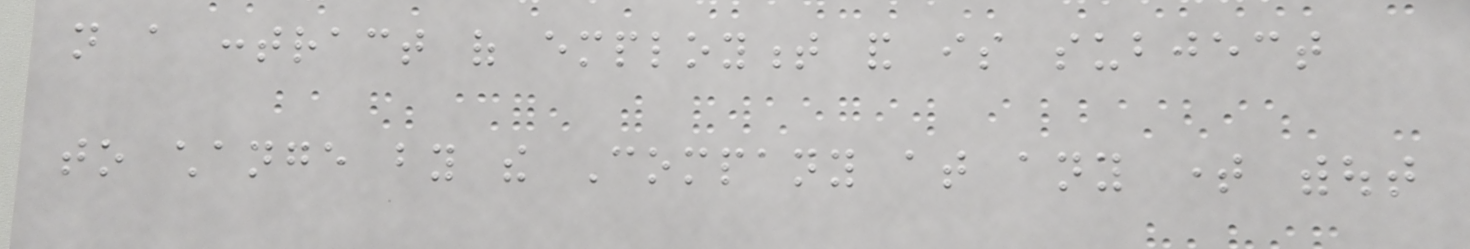not a contract of employment and is subject
to change by the Company at any time without
